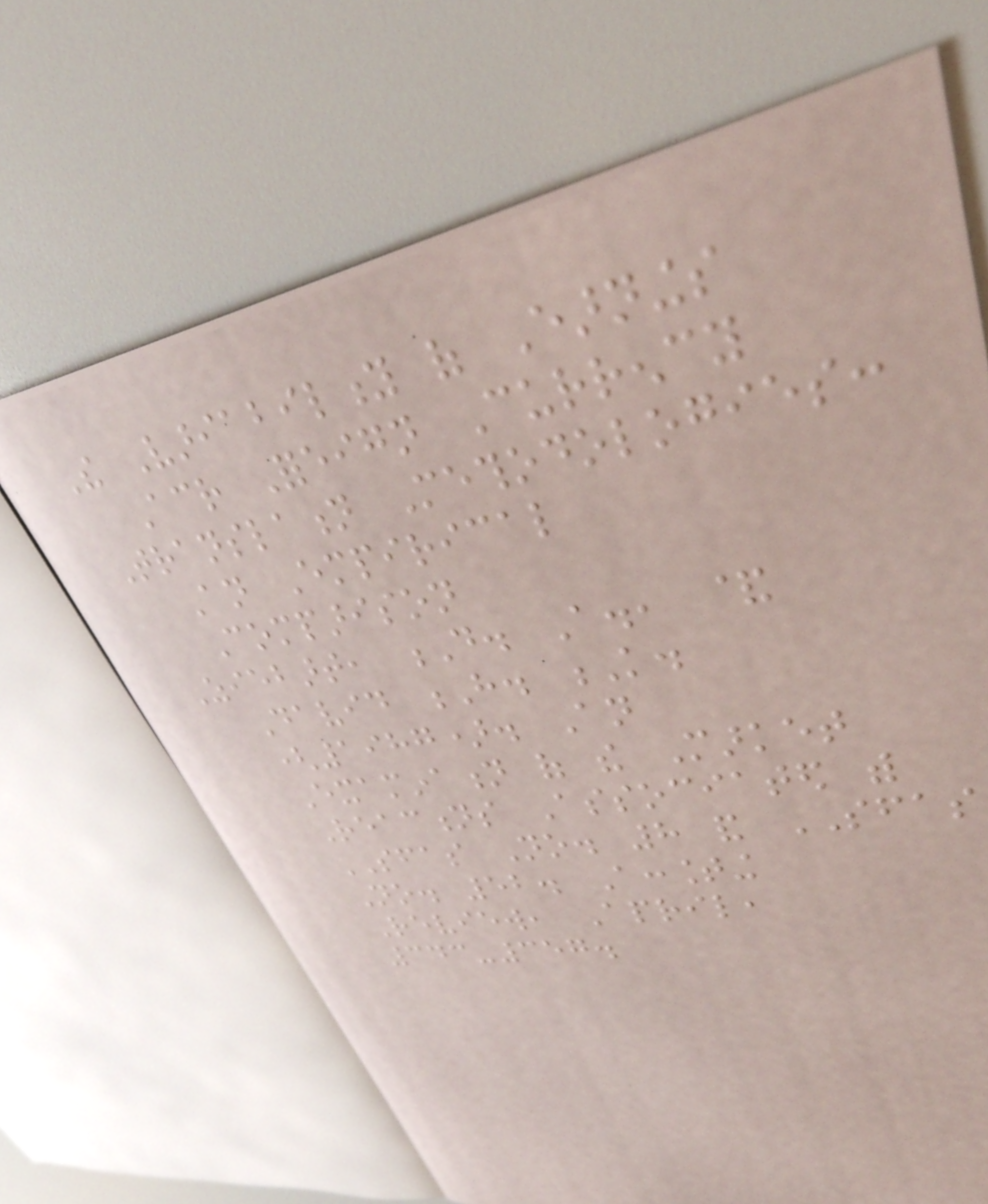The Variability of Earnings
Across Foreign Currency
Translation Methodologies:
An Empirical
Comparison
Ziebart, D. A., &
David H. K.
(1987). An
Examination of the Market
Reactions Associated with
SFAS No. 8 and SFAS
No. 52. Accounting
Review, April,
343-357.
